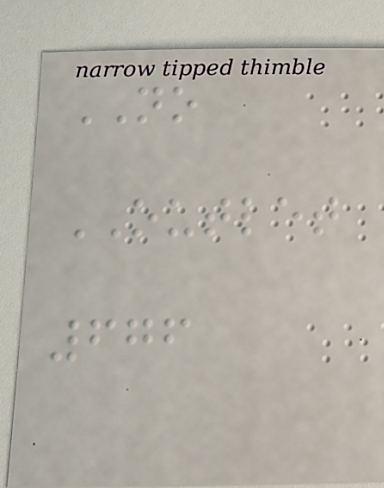NO
OUTLET
676
